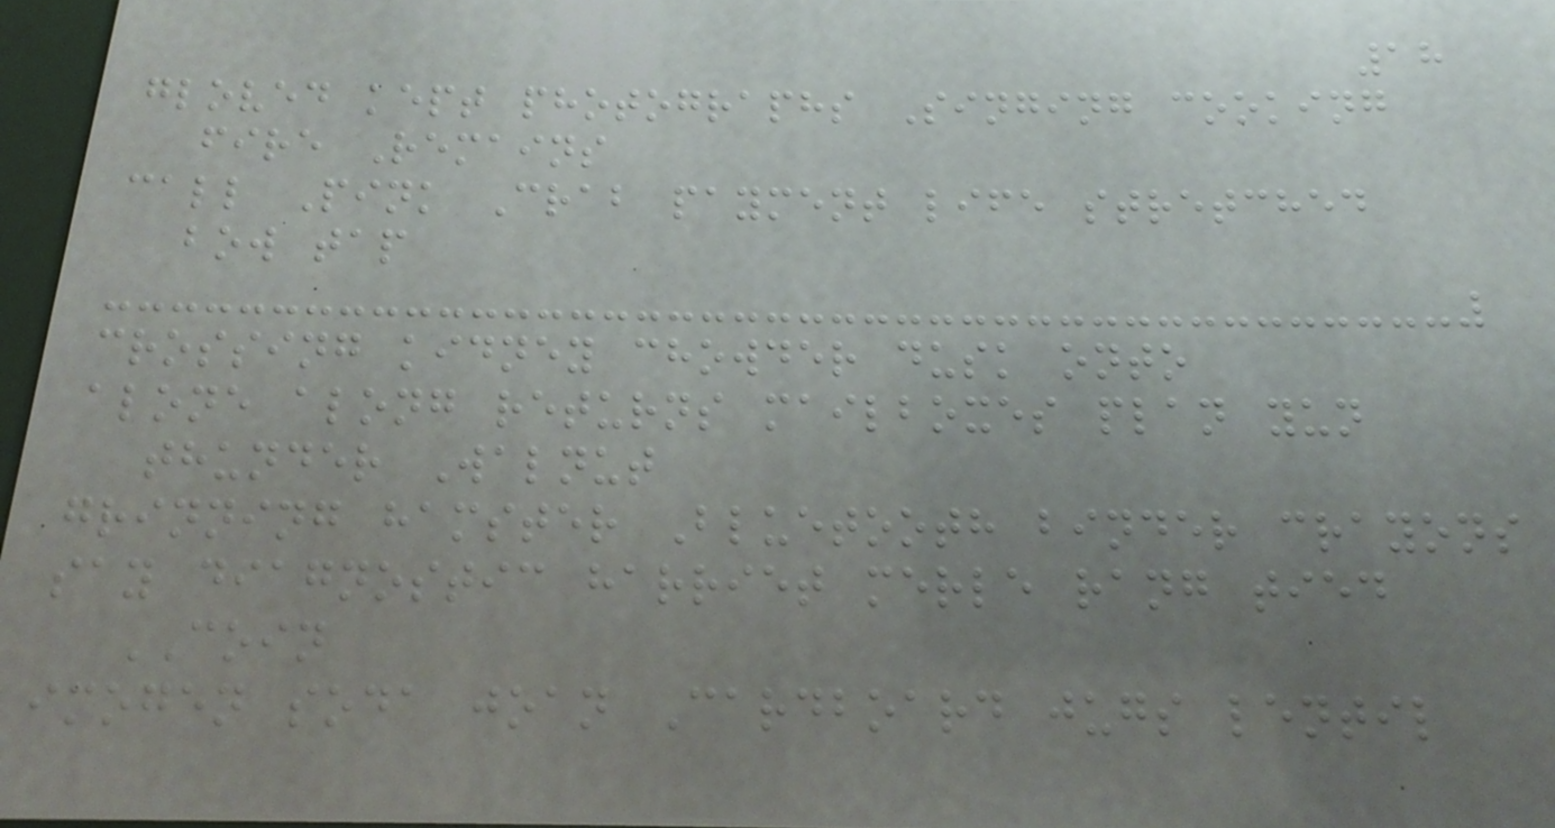18
gloved kept photographs Singing cooking
fire Remains
call Pink Crab payment life stretched
bow tap
crossing kidney chowder dusk onto
alone along returns mailboxes plan yun
thunder Walnut
grinning hamster Bluetooth binder crayons
say diagnostic harriet merle rang tied
COIN
imogen soda joan Cardboard jugs lentil
